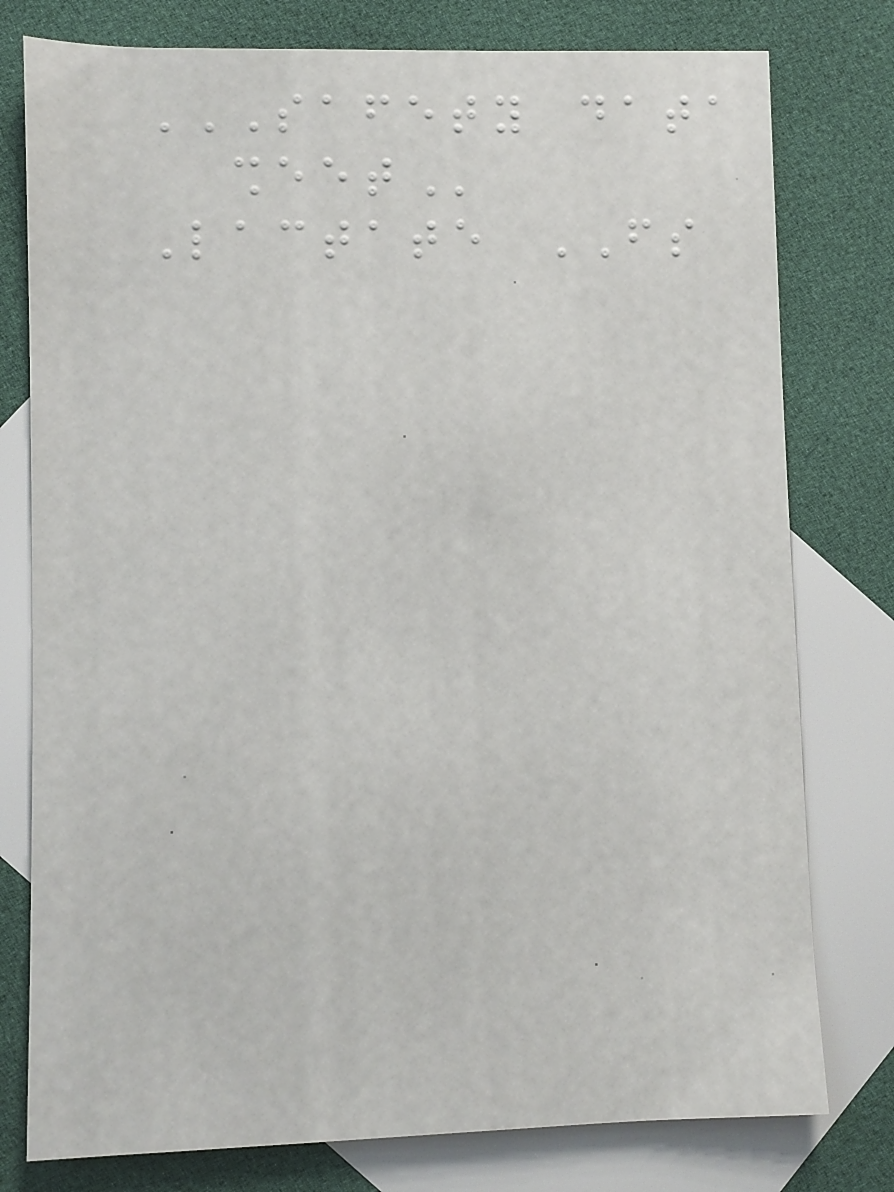SAFETY DATA
SHEET
Lactate FS
